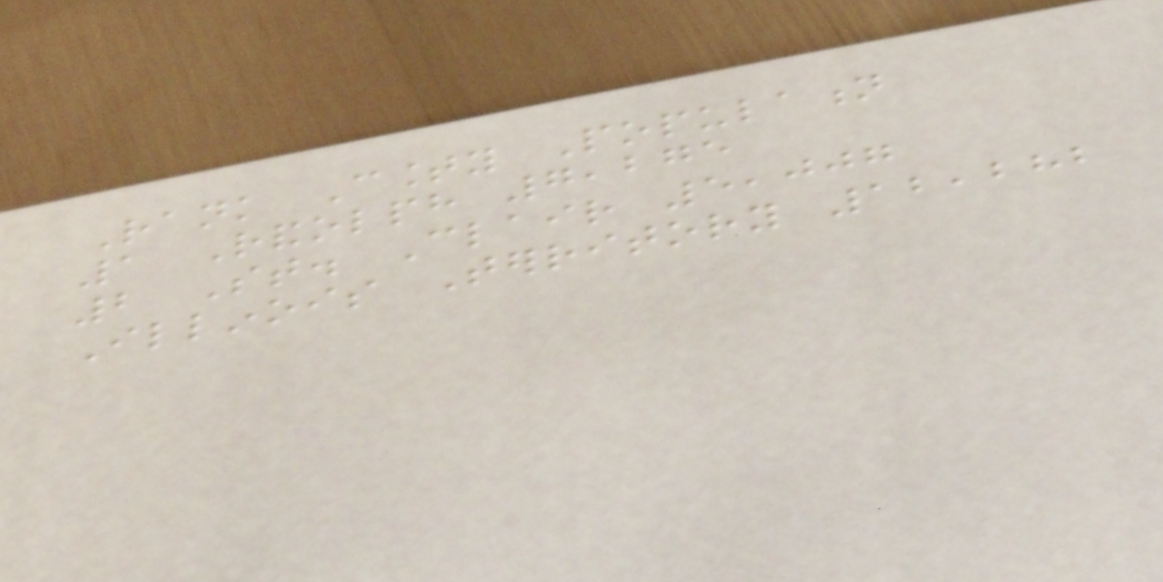Rank County Population
1 Randolph 7,275
2 St. Clair 5,007
Illinois Territory 12,282
